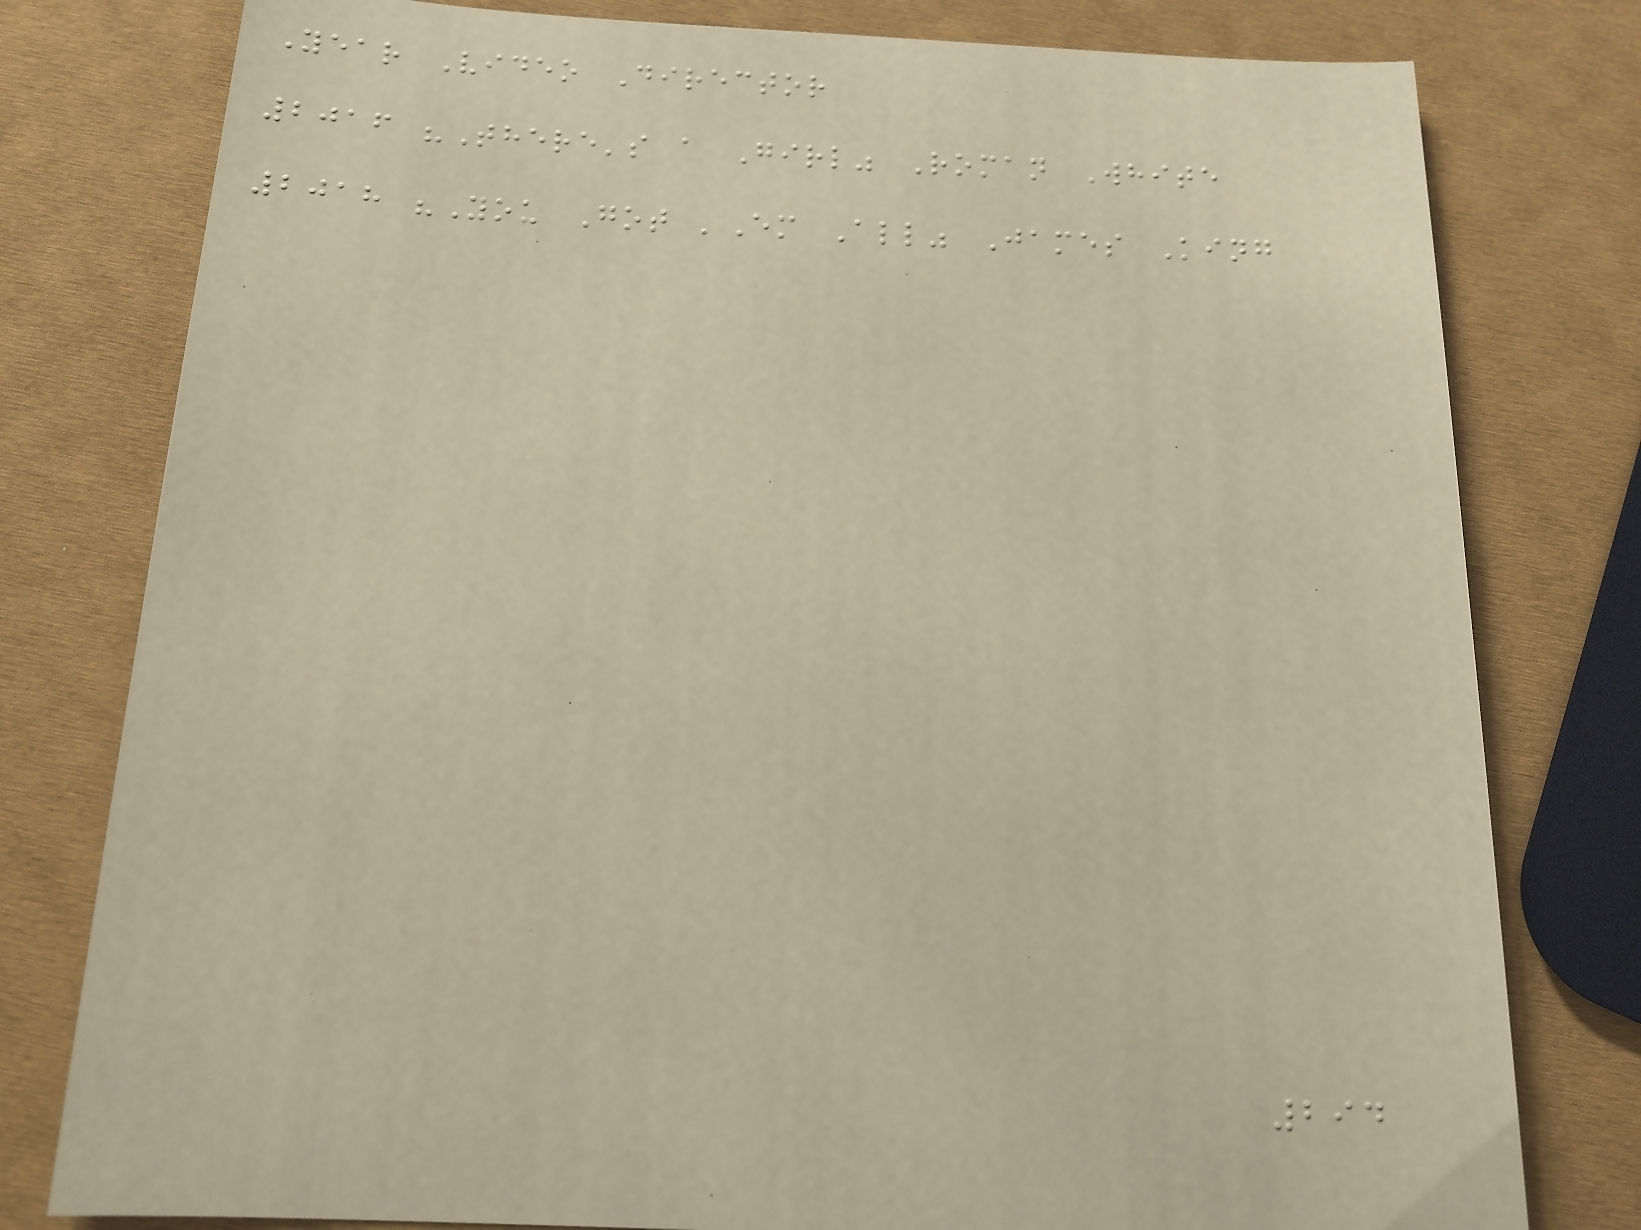Year Video Director
2016 "There's a Girl" Roman White
2018 "You Got 'Em All" James King
294
